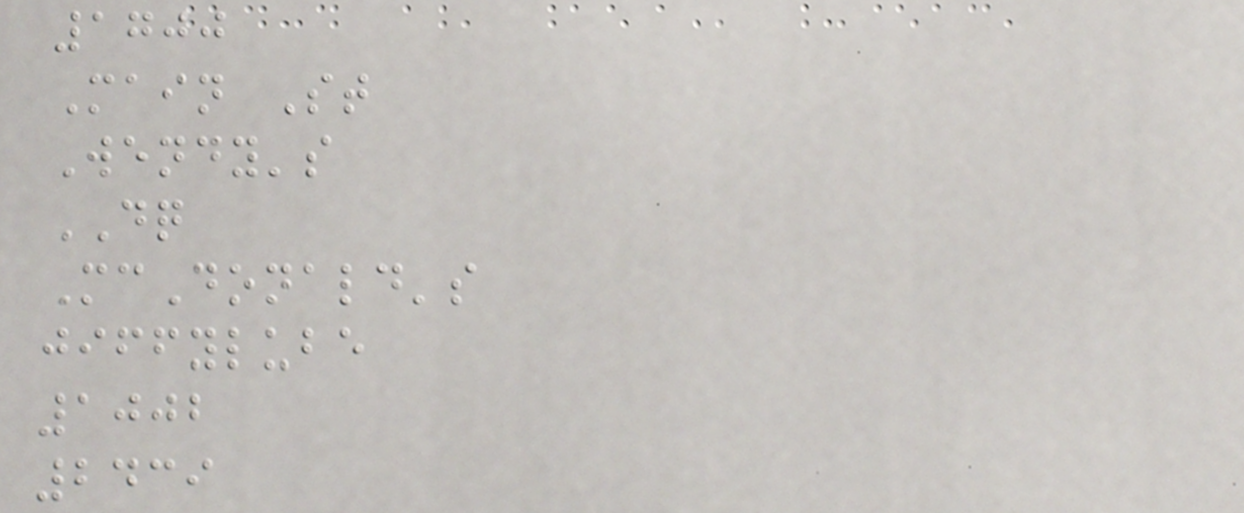1700
Main St
Wendy's
DQ
McDonald's
jiffylube
1002
2439
